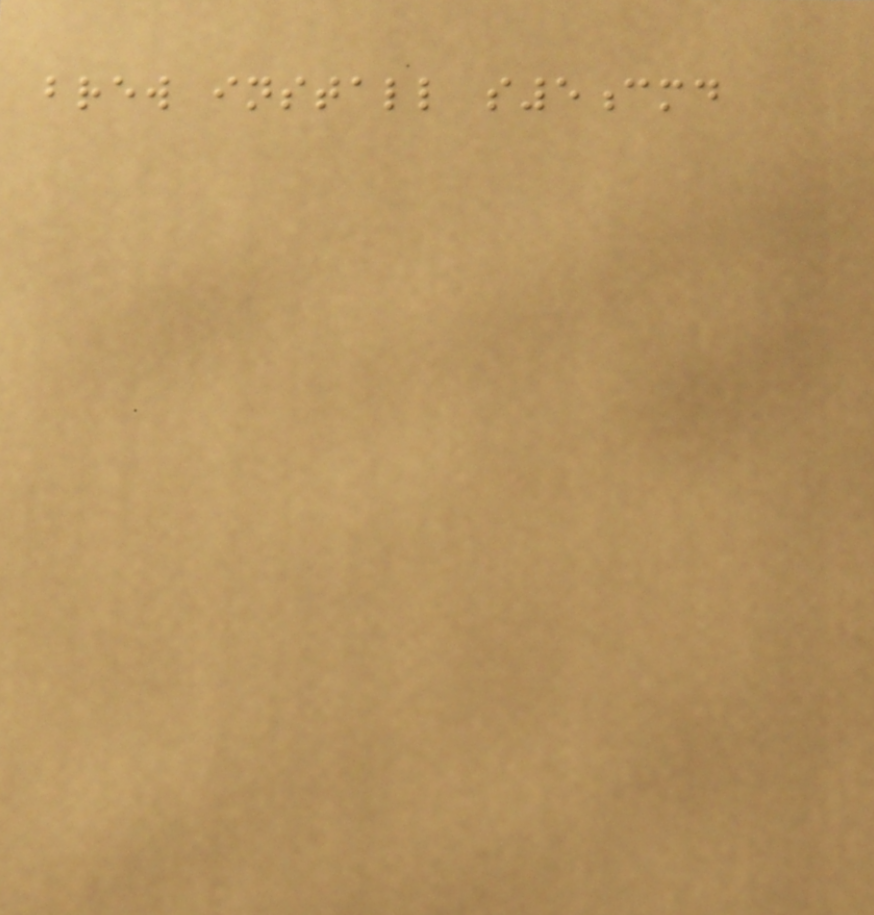brew install s5cmd
